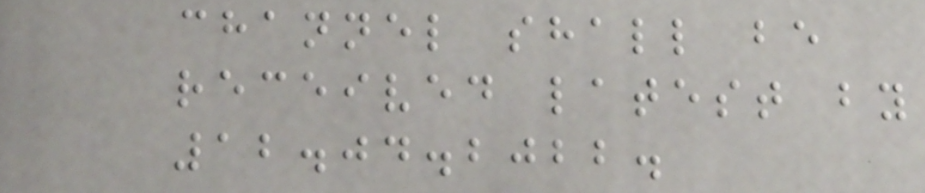channel shall be
received latest by
12.04.2022.
